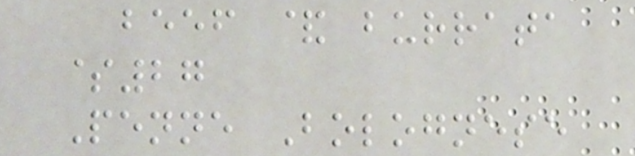beef & burrata
$27
Penne Bolognese
